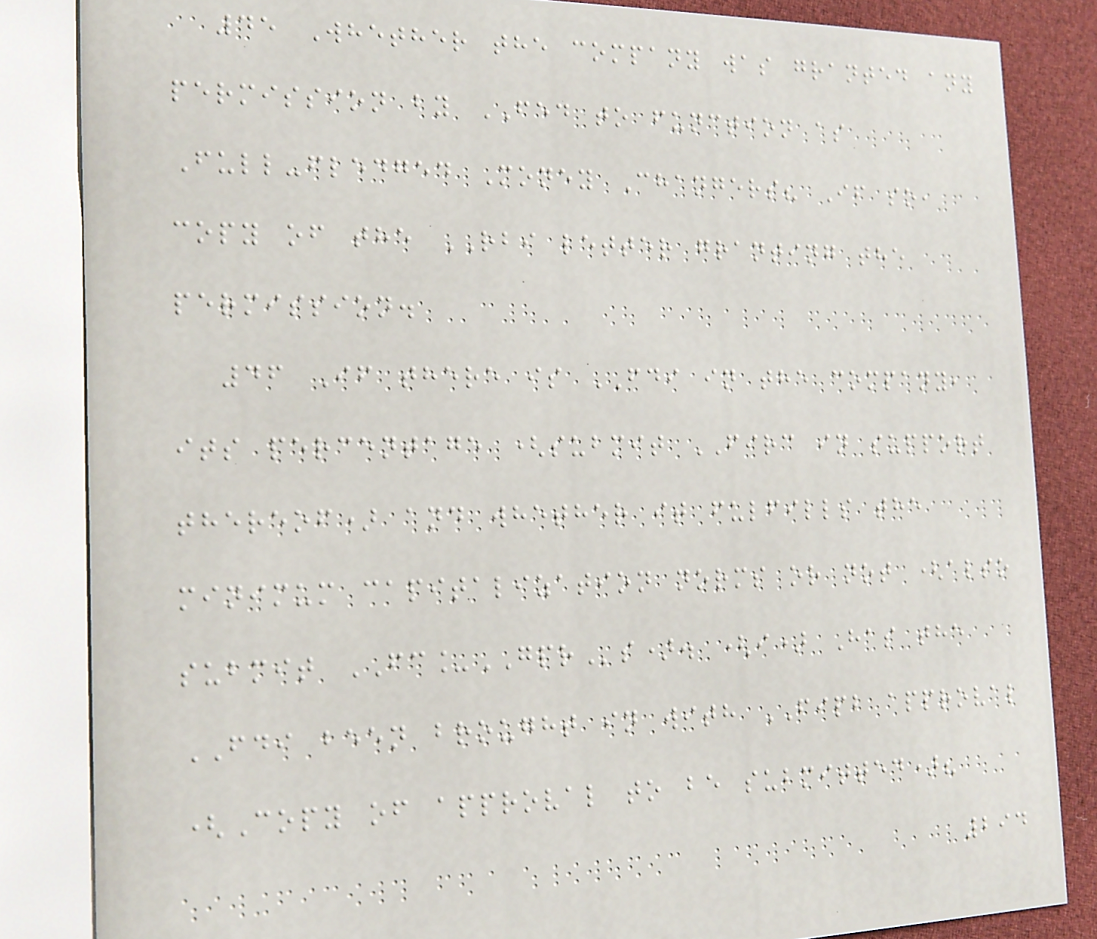45 Whether the company was granted any
permission by FED to function as
Full-fledged Money Changers? If so,
copy of the RBI letter granting the
permission.
46 If there is FDI in the company,
its percentage (submit FIRC in support
thereof) and whether it fulfills the
minimum capitalization norms or not (also
submit FC_GPRs). (i) Has the
FDI been brought in with FIPB approval
(Copy of approval to be submitted)?
294
